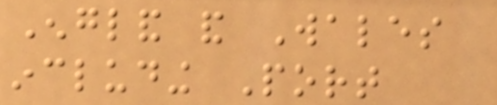England and Wales
including Port
